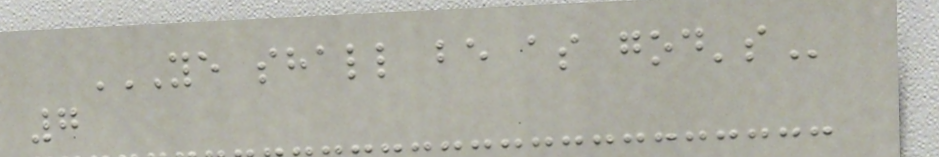YE SHALL BE AS GOD'S
7
